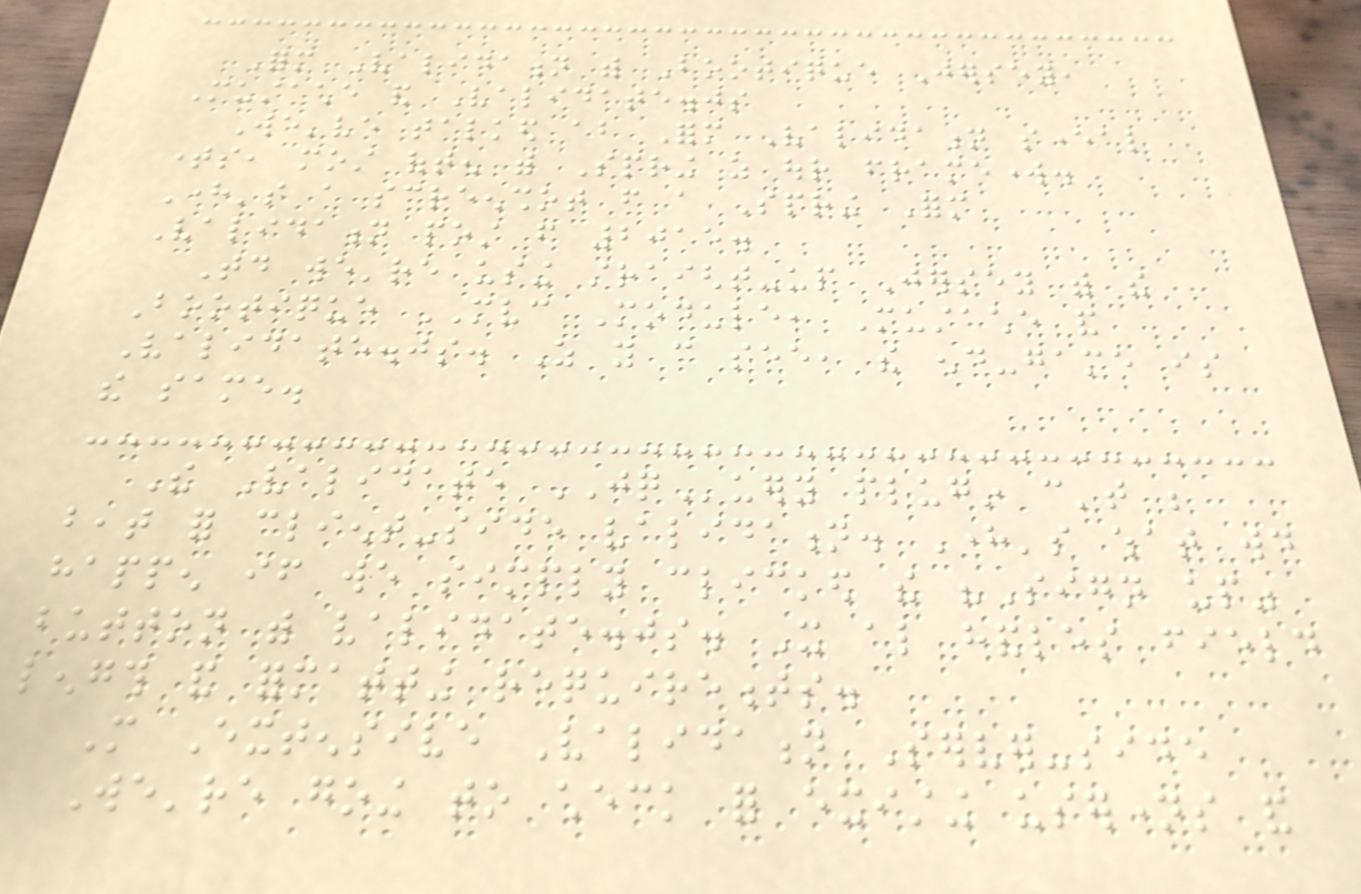Form Validation with Bootique Jersey,
Mustache and Validate.js
We've talked about Form Validation several
times, most often with Spring as our framework.
Here's a screenshot from a Spring Form
Validation post from 2015.
Today we're using straight-up Jersey with the
Bootique MVC Module, Mustache and
Validate.js. As you can see, the end-game is
the same.
The Validate JQuery plugin can't be
beat for client-side validation. Here's what would
happen if we simply clicked the "Sign up"
button with validate.js. It also handles field
length and formatting requirements.
More Extensive Validation Server-side
We're going to check for existing usernames and
